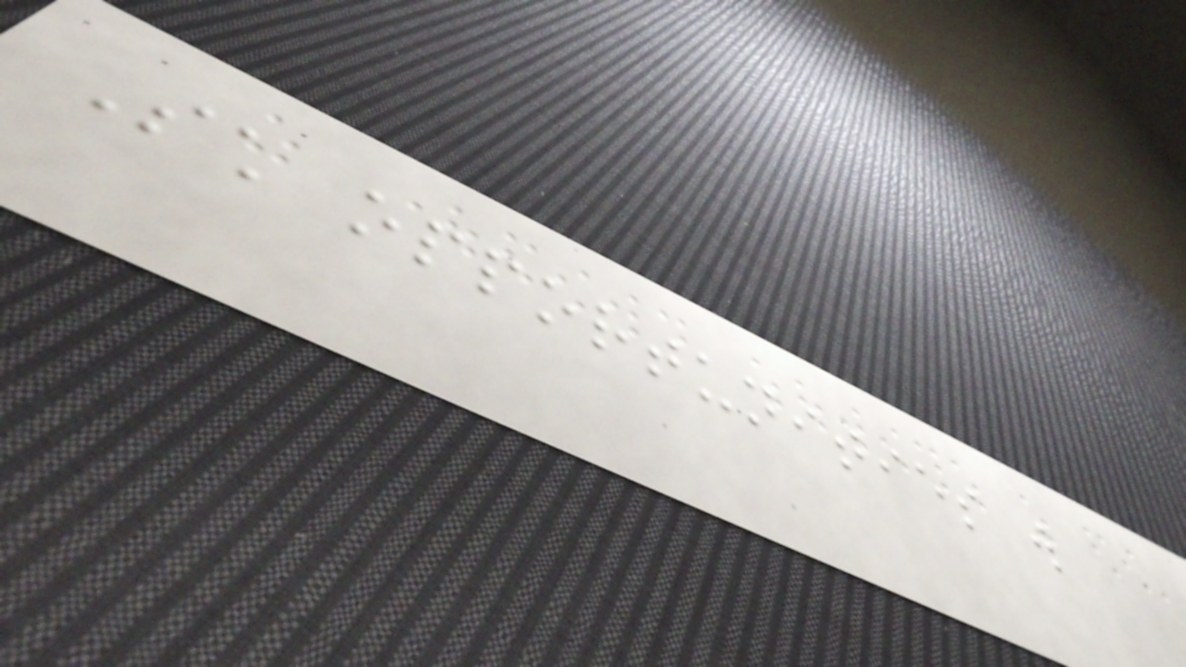Such opportunities will
